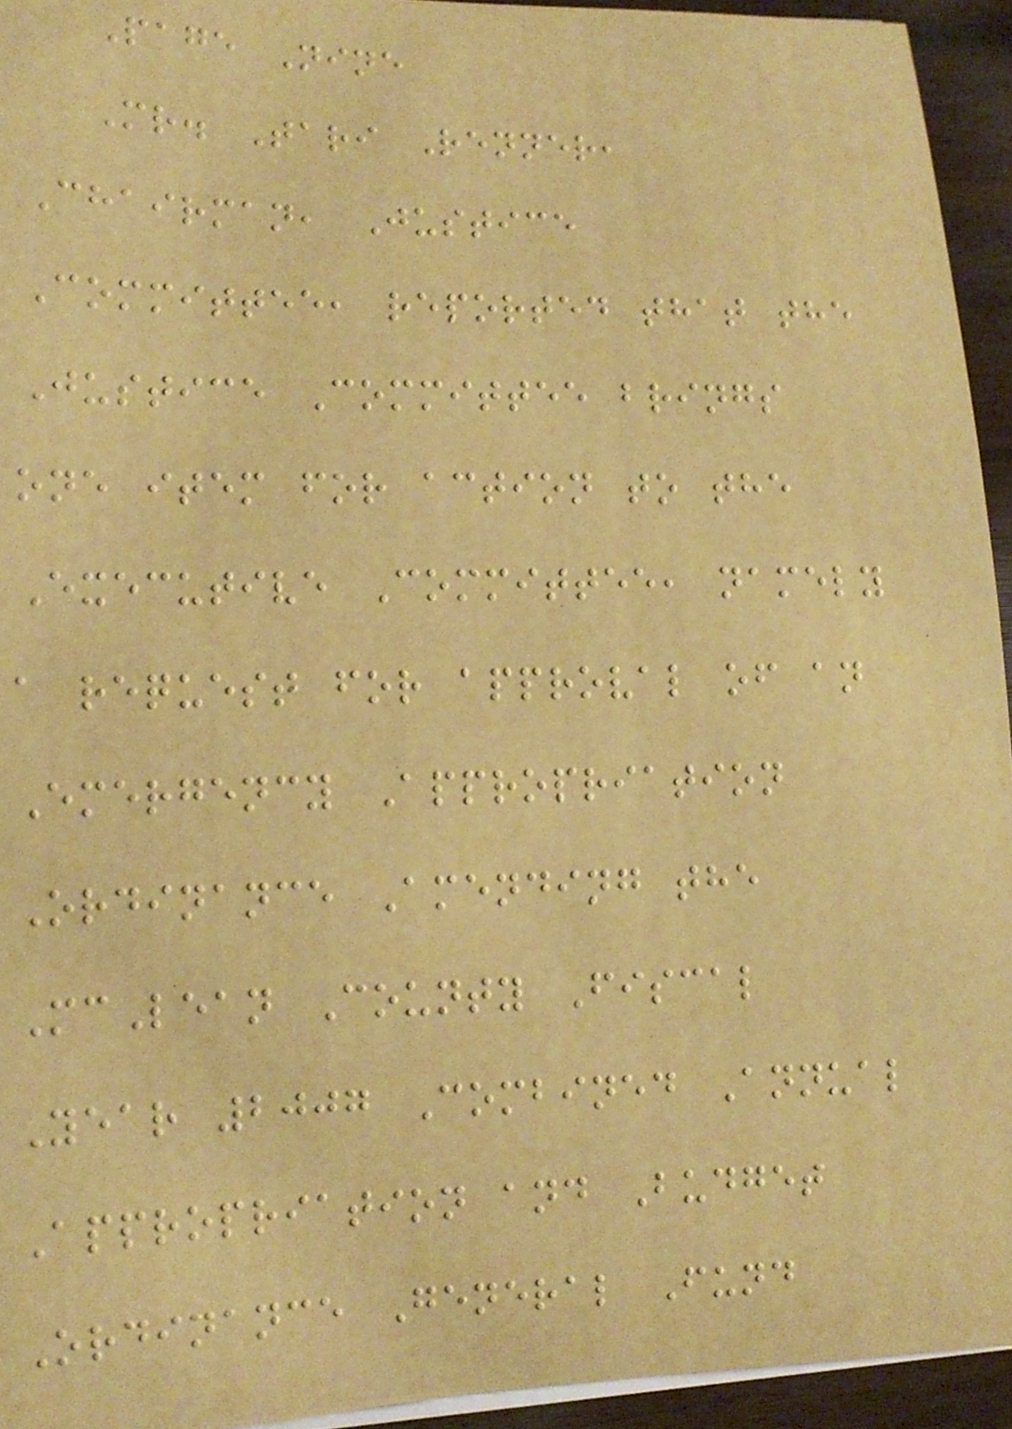Page Nine
Mr. Tari Renner,
Chairman, Justice
Committee, reported that the
Justice Committee brings
one item for action to the
Executive Committee, namely
a request for approval of an
Emergency Appropriation
Ordinance Amending the
McLean County Fiscal
Year 2007 Combined Annual
Appropriation and Budget
Ordinance General Fund
